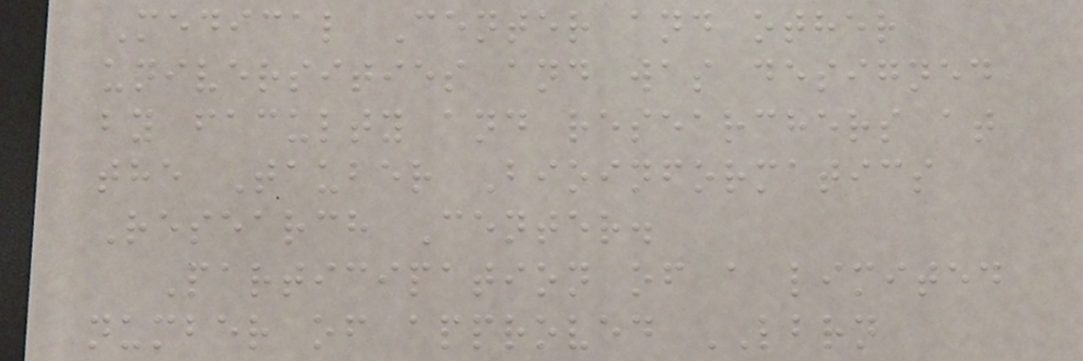Medical Center and other
universities and was designed
by faculty and researchers at
the Tauber Bioinformatics
Research Center.
Participation of a limited
number of approved LBRN
